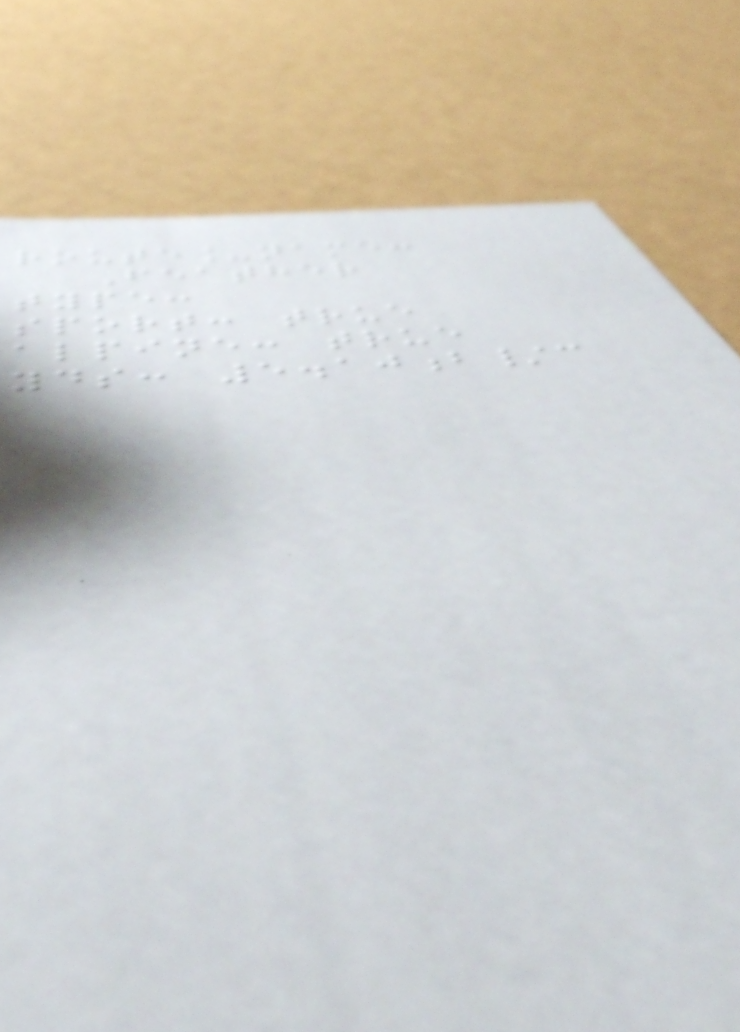route_name:
Feather
type:
sport: true
alpine: true
yds: 5.10b/c
